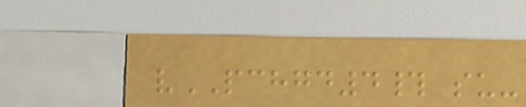vPCHGD4# su-
